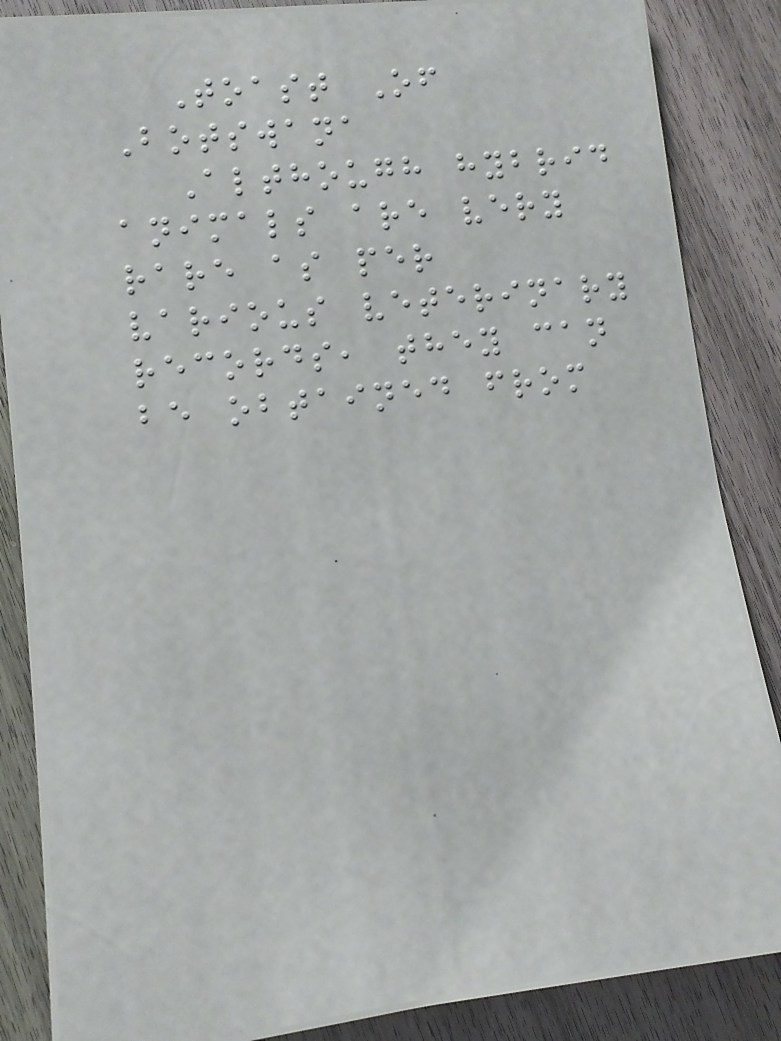Toast Of
Botswana
Although hybrid
animals are very
rare as per
various veterinary
records, they can
be obtained from
